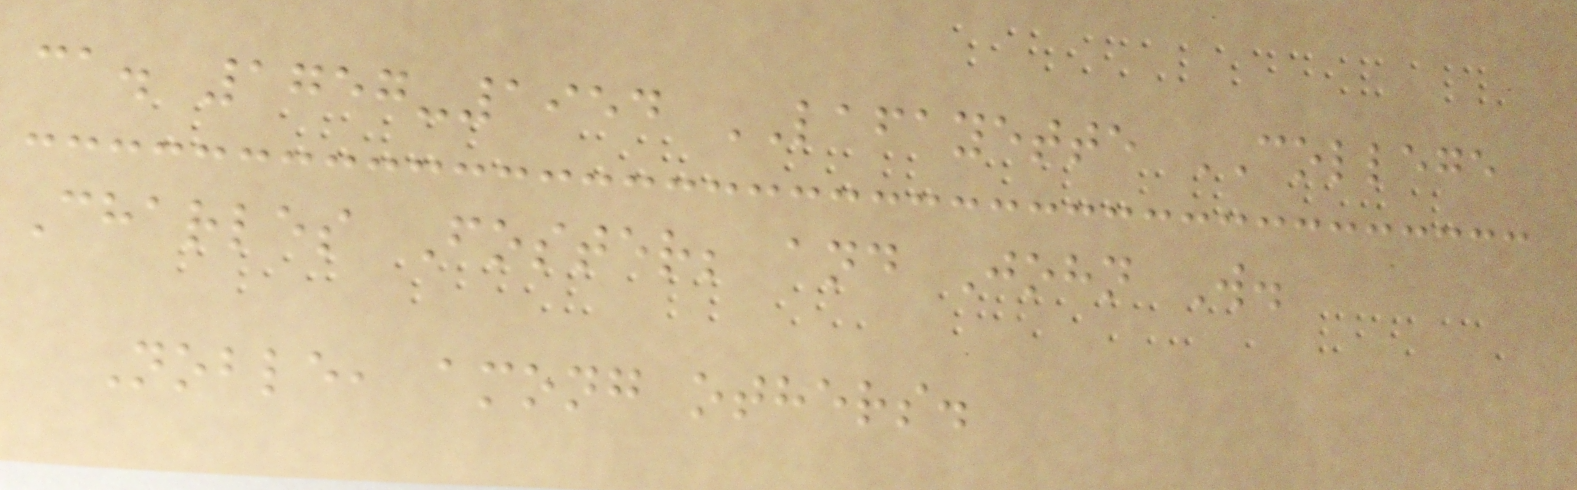ca. 1757-1954 LAFAYETTE COLLEGE
Charles Foster; and John W.
Noble, among others.
